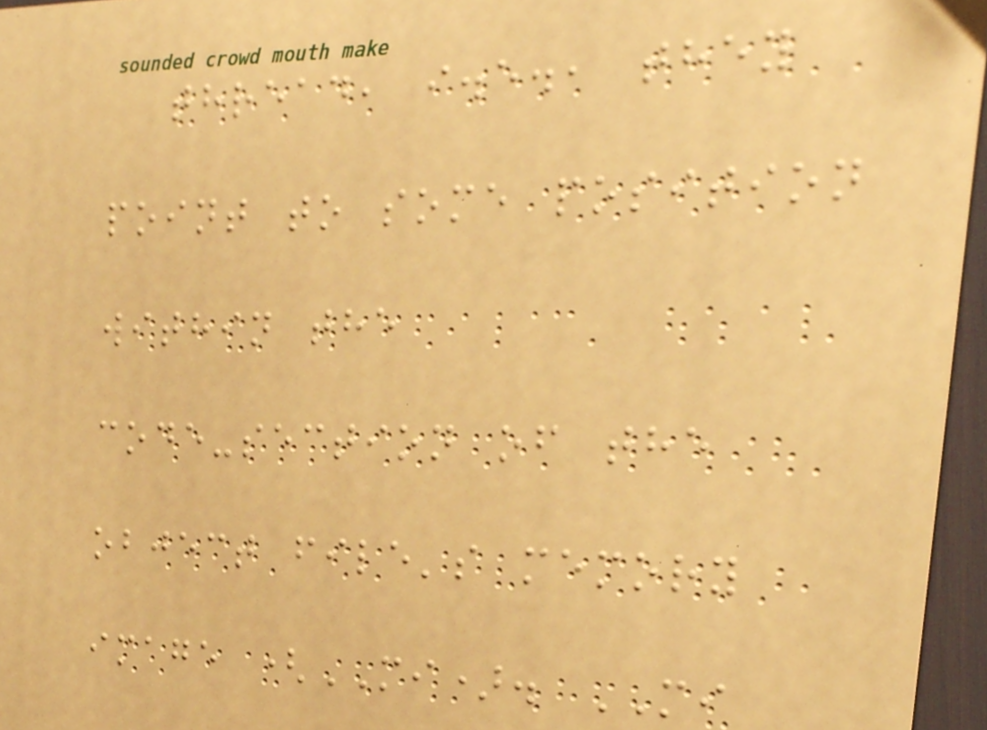thread, i.e., they
point to some position
within the
code-section of the
object file's memory
image (MI). MI
